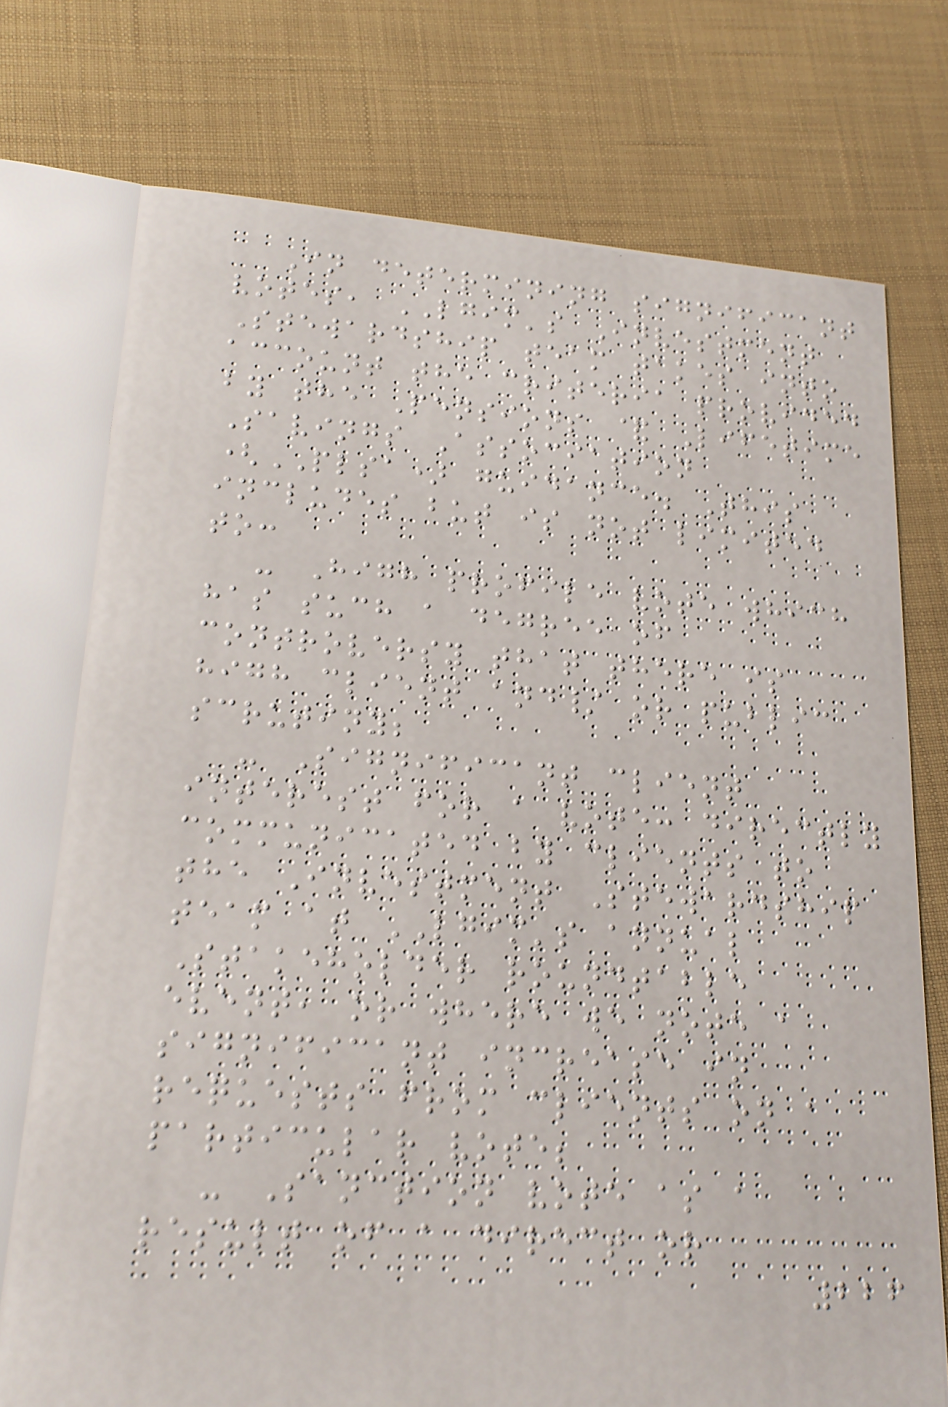In determining significant
votes, LGIM's Investment
Stewardship team takes into
account the criteria provided
by the Pensions & Lifetime
Savings Association
(PLSA) guidance. This
includes but is not limited
to:
- High profile vote which
has such a degree of
controversy that there is
high client and/ or public
scrutiny;
- Significant client
interest for a vote: directly
communicated by clients to
the Investment Stewardship
team at LGIM's annual
Stakeholder roundtable
event, or where we note a
significant increase in
requests from clients on a
particular vote;
- Sanction vote as a
result of a direct or
226
